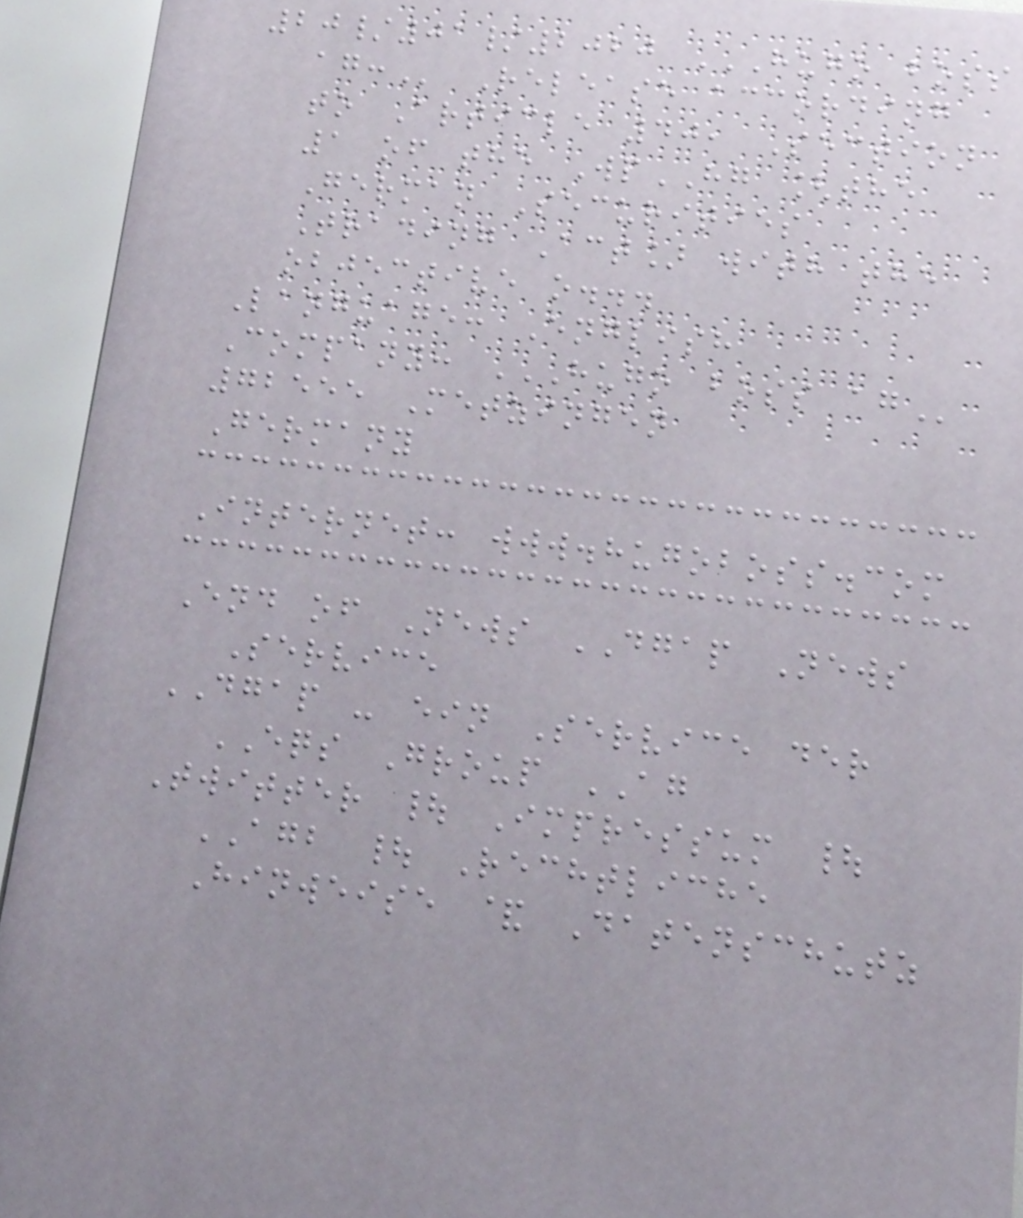20/01/2020 HUGO BOSS
AG: Release according
to Article 40, Section
1 of the WpHG [the
German Securities
Trading Act] with the
objective o...
Language: English
Company: HUGO BOSS AG
72555 Metzingen
Germany
Internet: www.hugoboss.com
End of News DGAP News
Service
DGAP - ein Service der
EQS Group AG
Twitter | Impressum |
AGB | Rechtliche
Hinweise & Datenschutz
